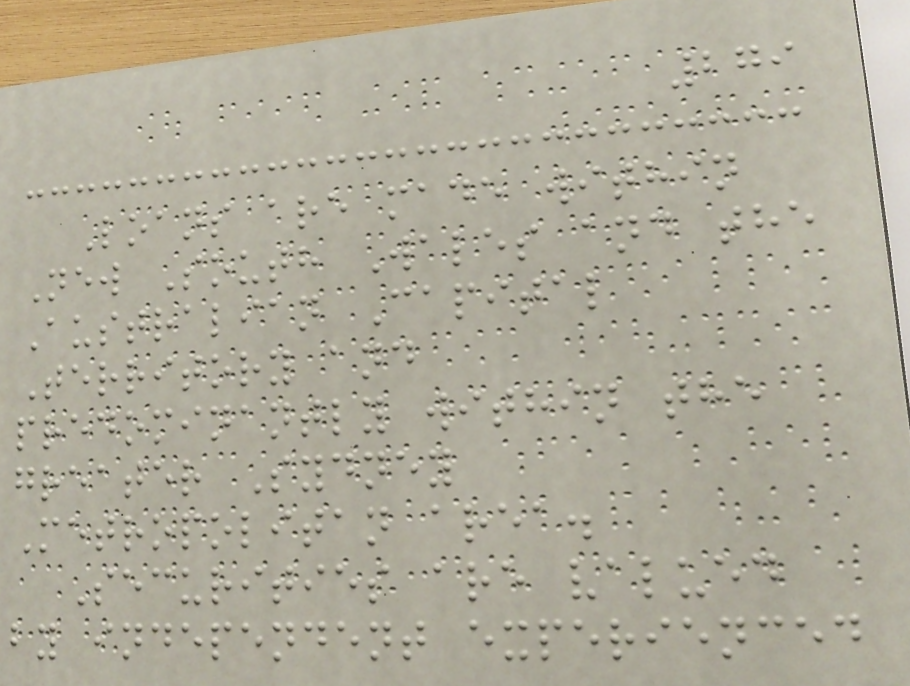279
Loans are made within
New South Wales and the
Australian Capital
Territory and
predominantly within the
greater Sydney
Metropolitan area.
Securities are valued
by independent experienced
